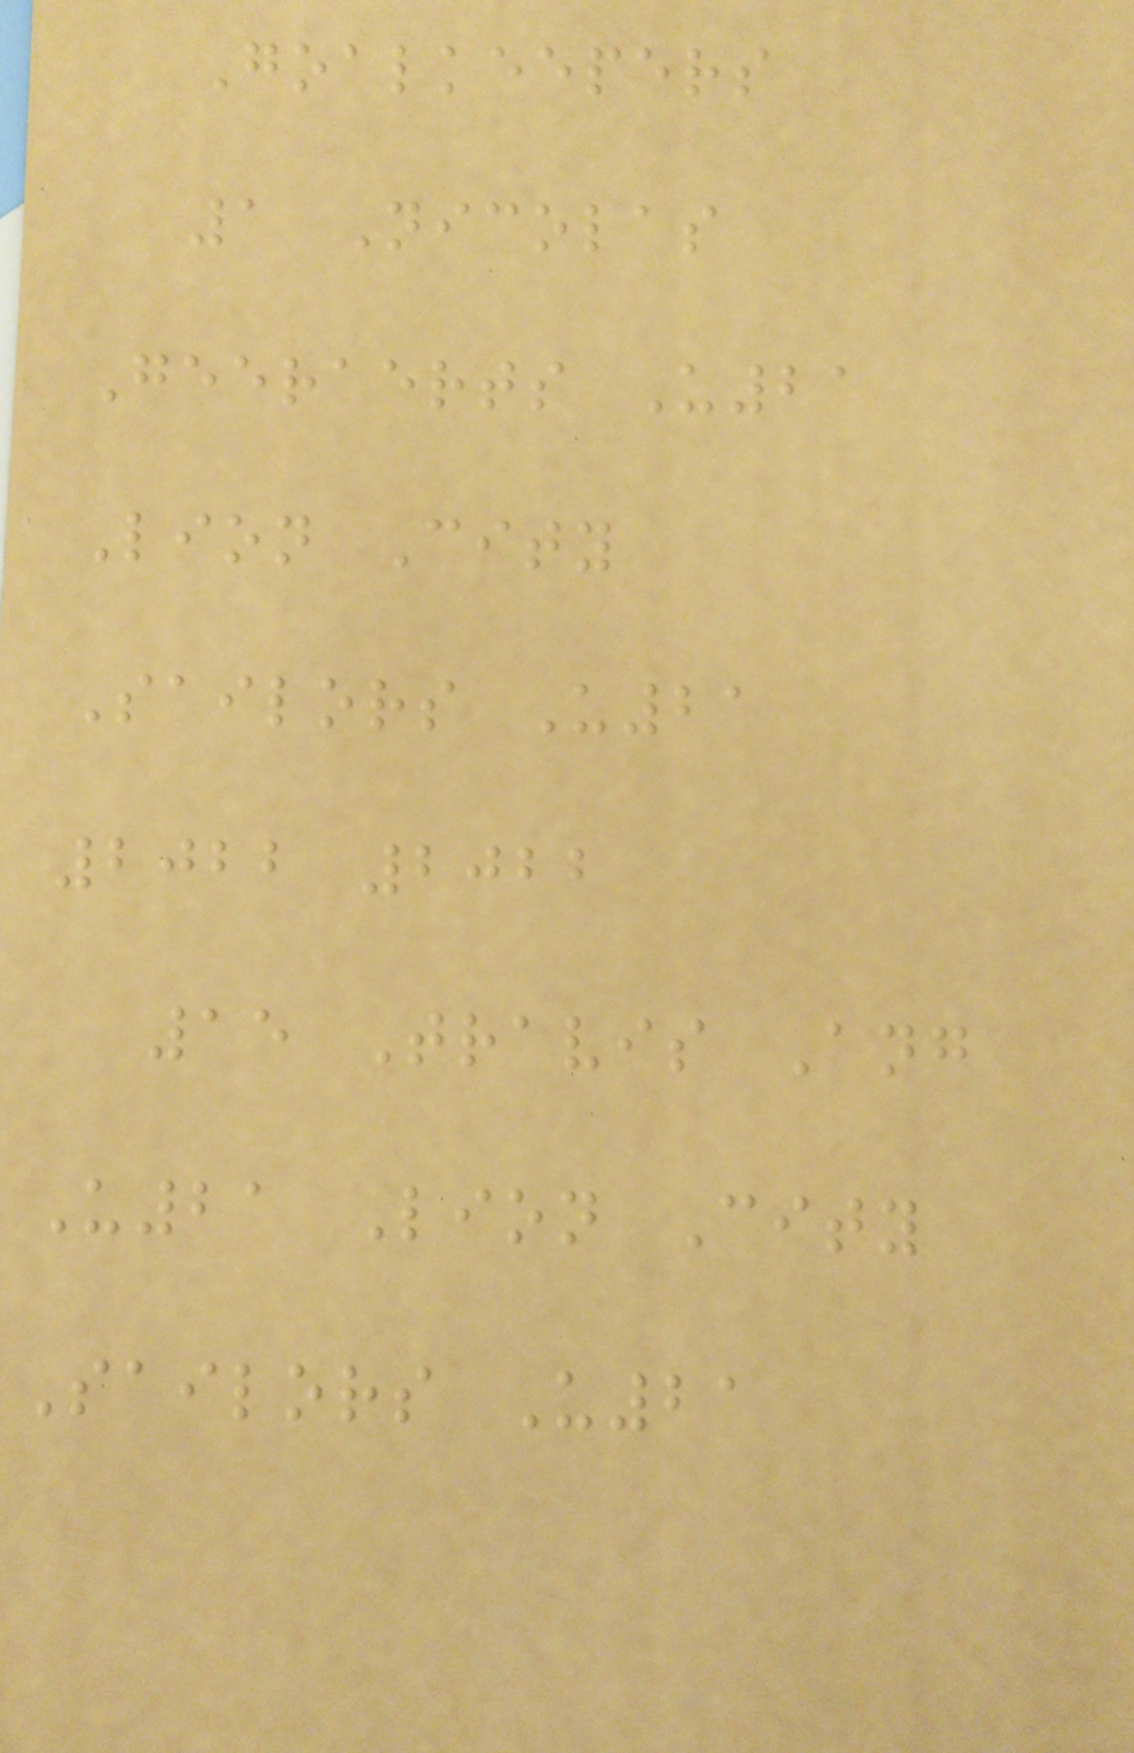Goalkeepers
1 Nicolas
Geeraerts U21
Lion City
Sailors U21
2022 2022
15 Travis Ang
U21 Lion City
Sailors U21
